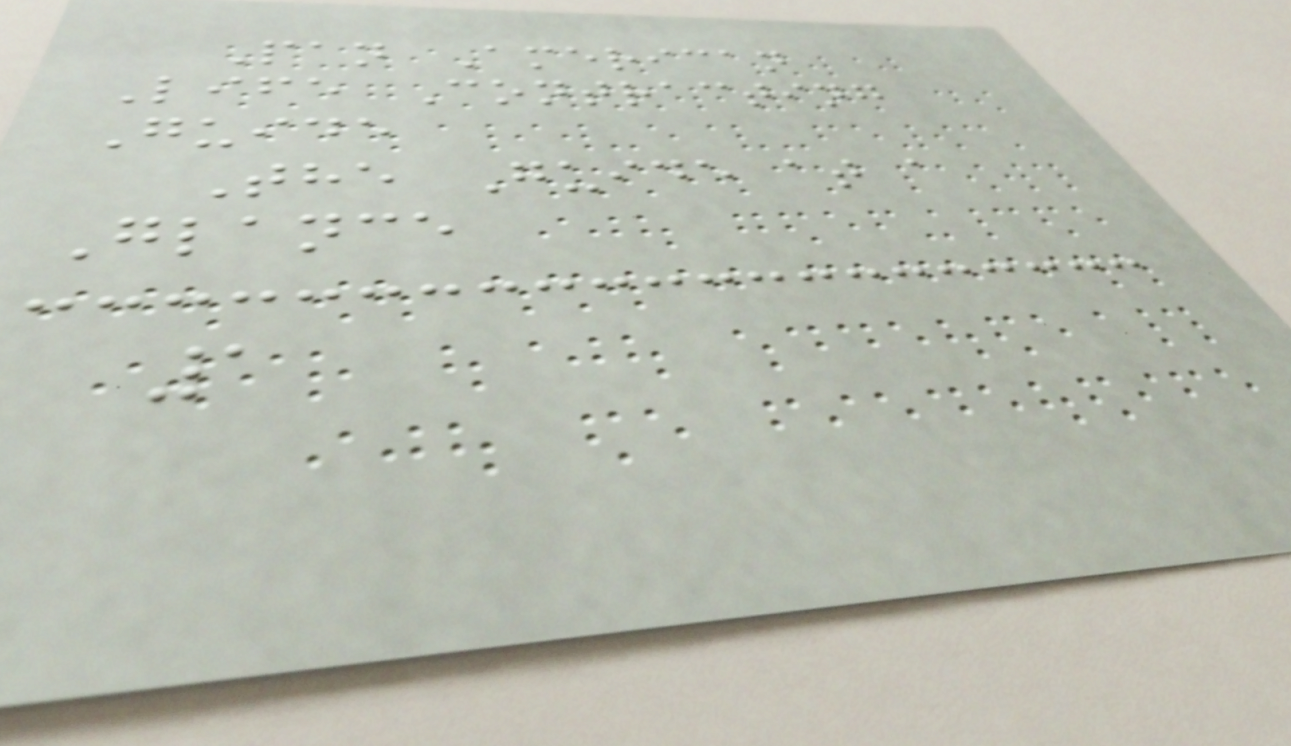Pan American
Life Contracting
Guide
The Guide at a
Glance
1
